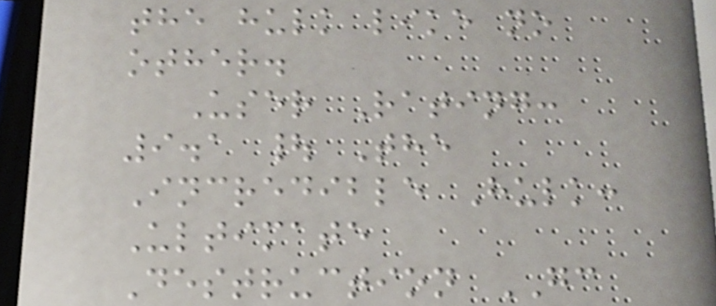the hulk like no
other.
User Rating:
9.1 | The
Incredible Hulk:
Ultimate
Destruction GC
